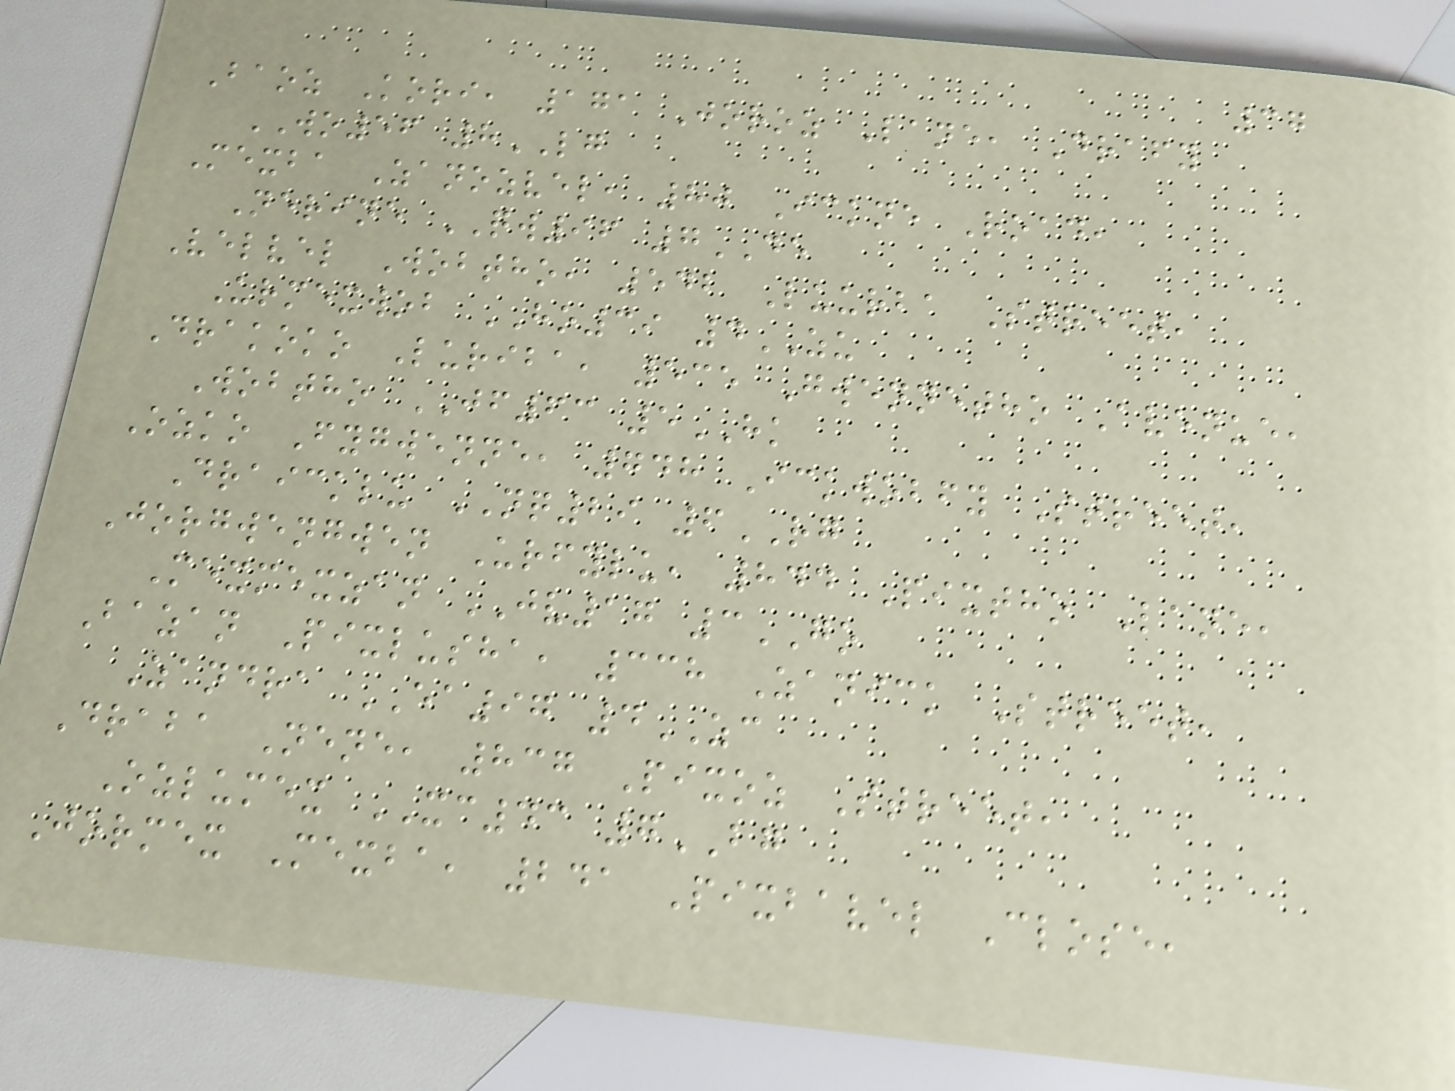37
Baoz Kori, 171 Joroz Lane, Drafy
WO56 8LG
Mexba Zanozvel, 80 Ickne Road,
Nerine QW96 7DE
Velvel Wobtho, 542 Luurba Street,
Urmexwob HO39 4ZU
Drakoko Luriba, 535 Gwennetho Avenue,
Wobtho JF63 5HK
Ozko Fygwenne, 748 Ickwobfy Street,
Draicklu NQ29 6RG
Jorgwengwen Urfylu, 844 Pixtho Lane,
Mexmexzan JV17 3GO
Bazan Pixlusha, 338 Zanick Street,
Zandra EA97 4ZC
Draba Nene, 837 Pixoz Street,
Ozlumex XC43 7BG
Jormex Mexba, 241 Pixbavel Close,
